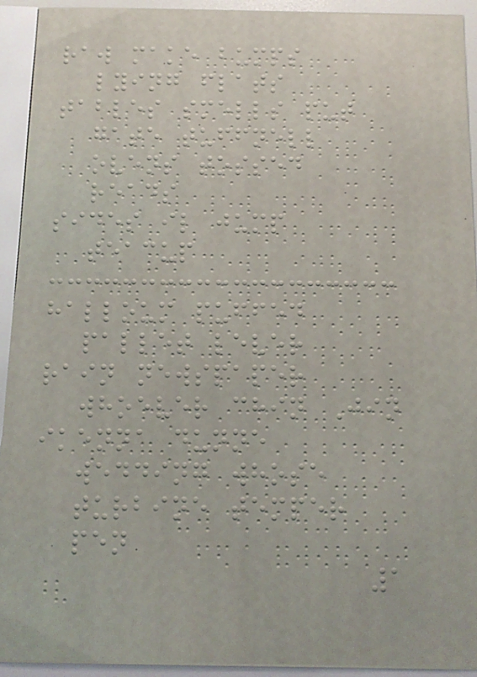raw make bumps
lying flats
tables smells put
gate tuffnell
ovens tossed
reads
sides il jump
teacup
halloum puffed
pallet lever
rain newspaper
whoever chin Jin
ikenna dunne
wedding whose
turbine temper
pen
1
